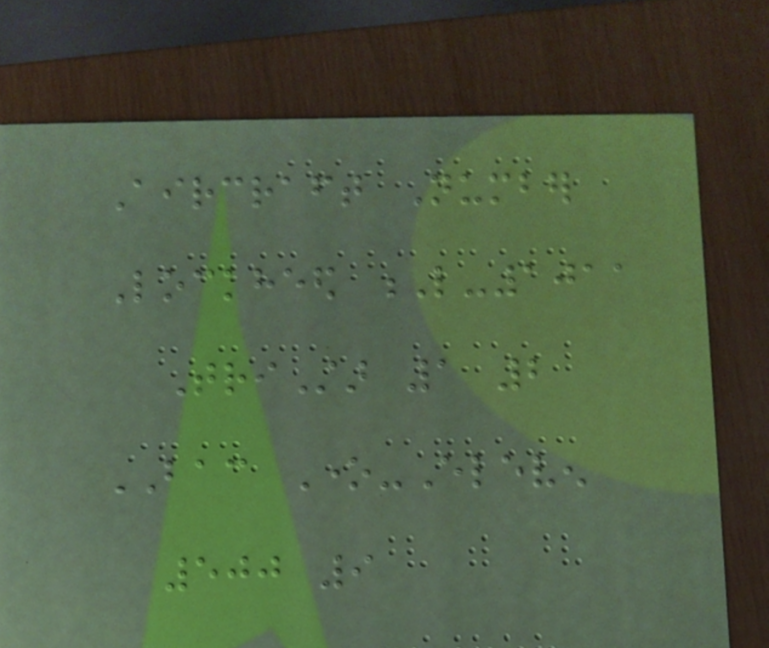Aircraft Number
Lockheed L-1011
TriStar 1 2
BAC One-Eleven
500 9
